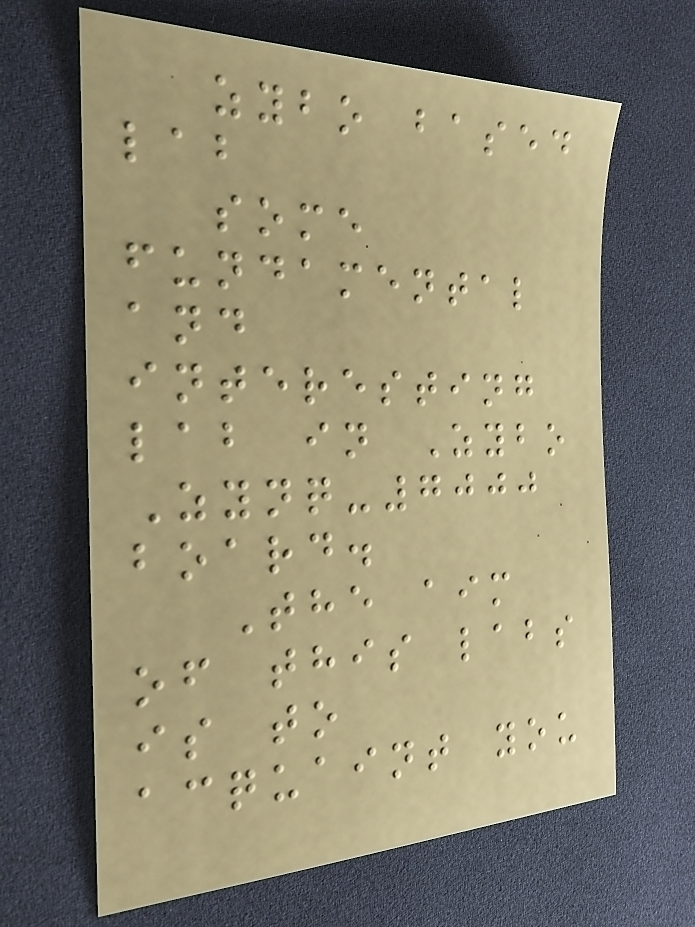zybo based
lab
some
fundamental
and
interesting
lab in Zybo
Zynq-7000
board.
The aim
of this labs
is to
acquaint you
